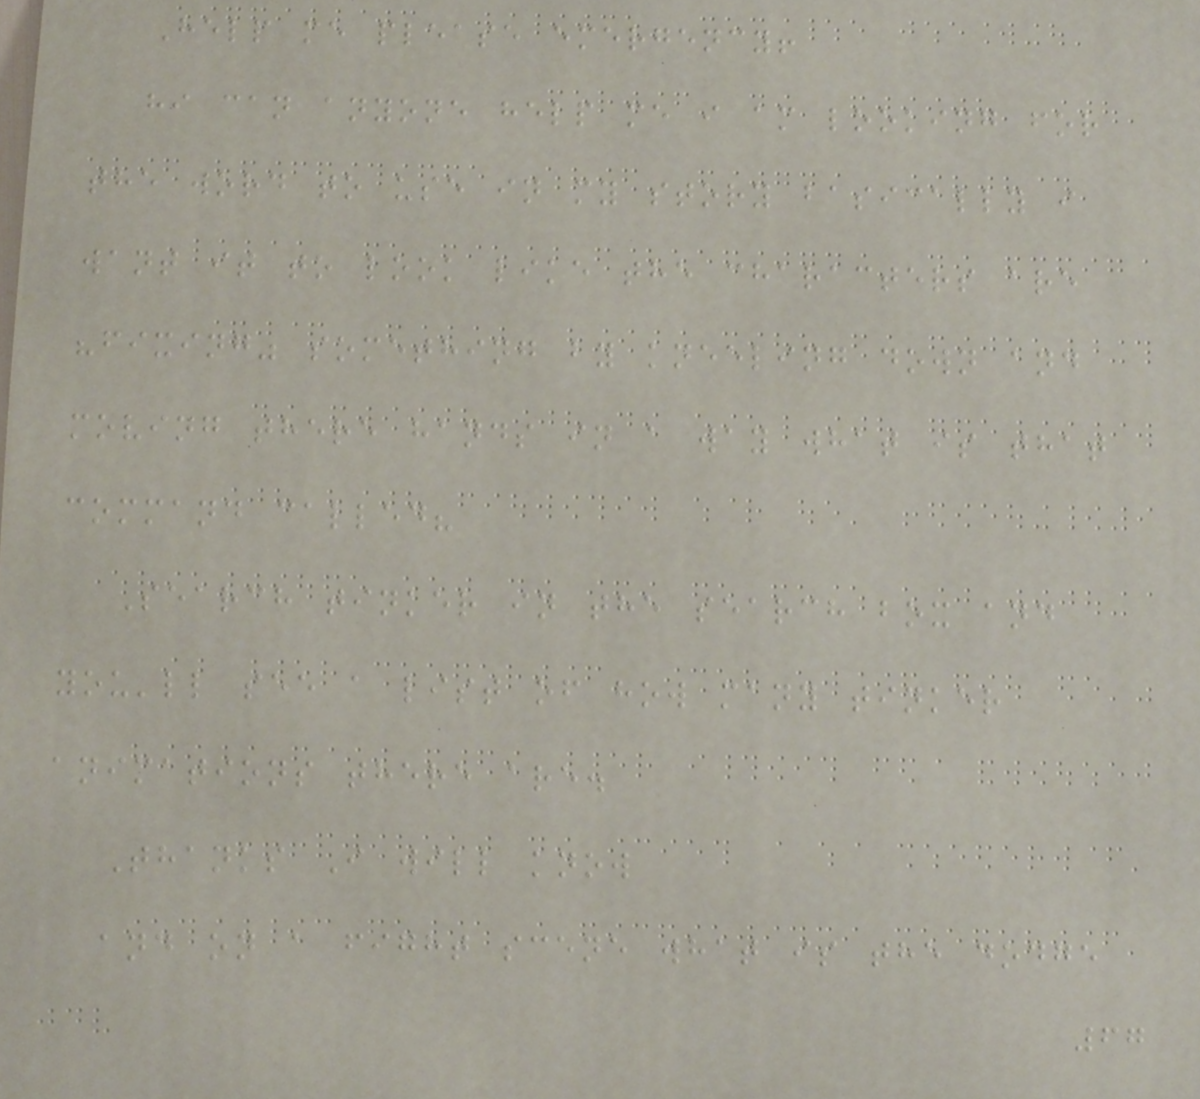Help me please emergency!
hi can anyone help me i am looking for
the word to use in my story basically i
want it to look like the characters are
"fixing" something by kneeling down and
moving there hands in a way what is that
command called?
Search tinker in the search box and
you'll see a list of how many tinker
animations there are.
Thanks I will know
and on a fight scene what is the dodge
67
